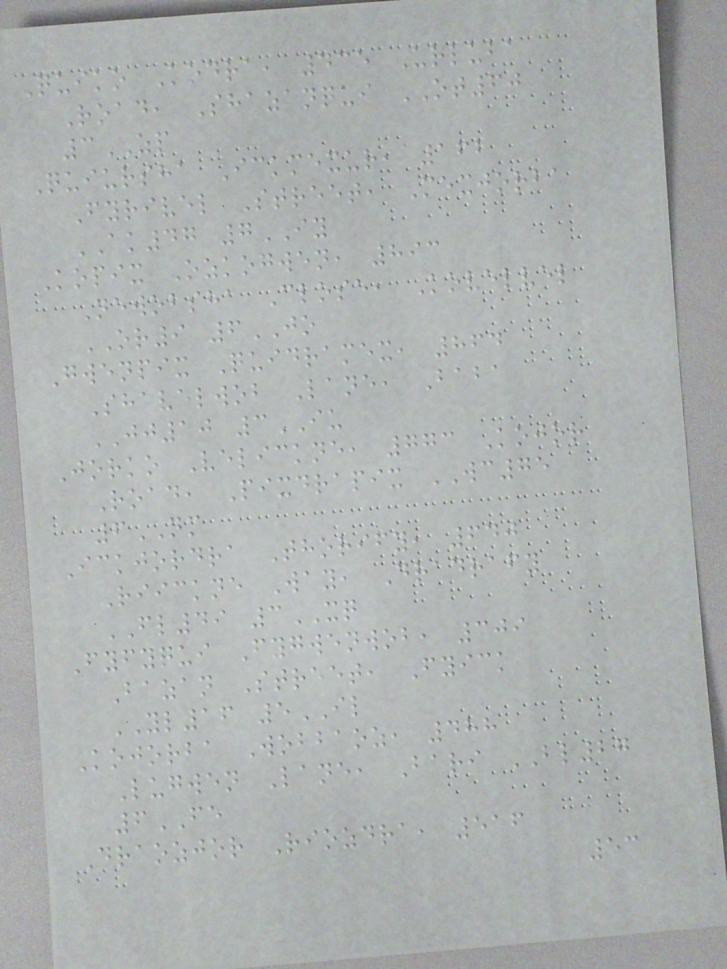Quiko Kodra, 435 Urluba
Road, Shazanqui OT60
3ZP
Quiursha Ickmexur, 162
Fyrivel Street, Mexjorba
AK47 7IY
Kopix Ozkogwen, 893
Newobsha Close, Kovelvel
OR9 6JO
Gwenpix Quidramex, 864
Shavelwob Lane, Baba
JJ10 3IU
Jorko Velickne, 773 Kojor
Road, Pixdrapix WC75
6NM
Ickjordra Thorify, 640
Riickne Way, Dradrafy
FL49 3XQ
Fyfyqui Fygwenwob, 309
Bazan Street, Fyick
YL16 5IL
Kojorba Wobbaoz, 488
Lugwen Lane, Bari BL27
6FE
Draozjor Riozdra, 516
53
